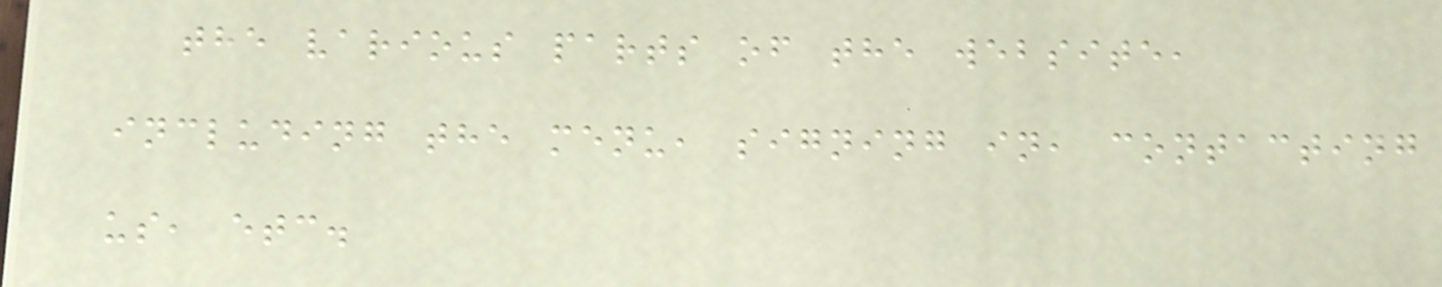the various parts of the website,
including the menu, signing in, contacting
us, etc.
